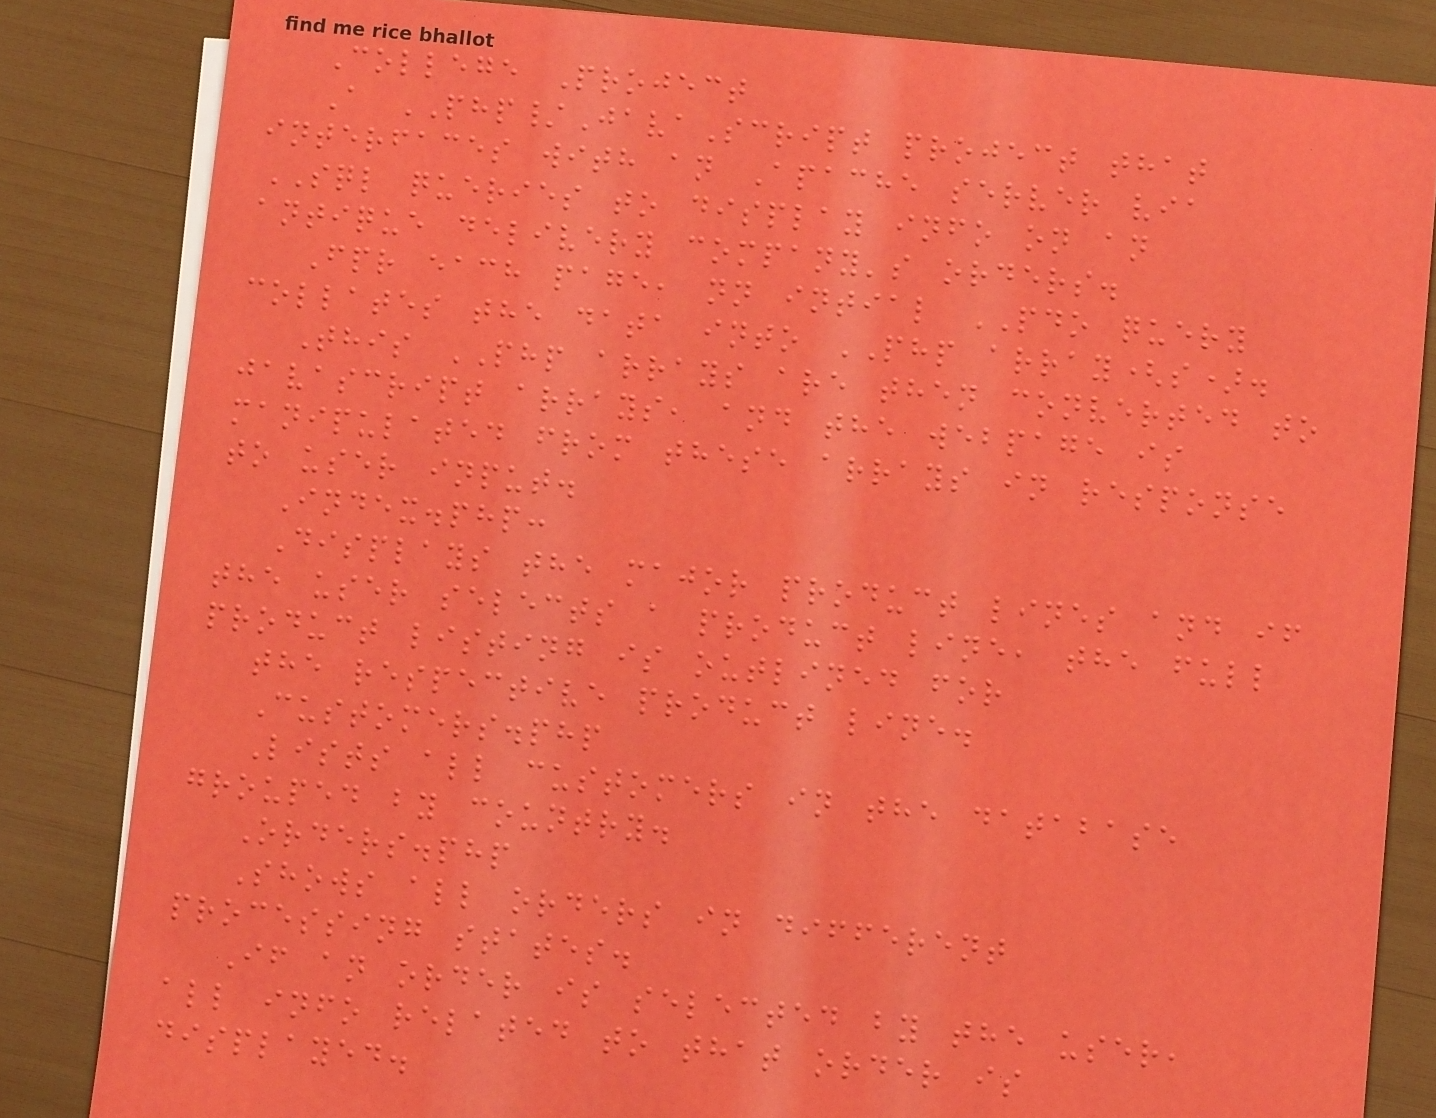College Project
A PHP/JavaScript project that
interfaces with an Apache server via
SQL queries to display info on an
antique delivery company's orders.
Fpr each page, nn intial PDO query
collates the data into PHP array(s).
This PHP arrays are then converted to
javascript arrays, and the webpage is
manipulated from these arrays in response
to user input.
Index.php:
Displays the major product lines and if
the user selects a product line, the full
product listing is outlined for
the respective product line.
Customers.php
Lists all customers in the database
grouped by country.
Orders.php
Shows all orders in different
processing states.
If an order is selected by the user,
all info related to that order is
displayed.
